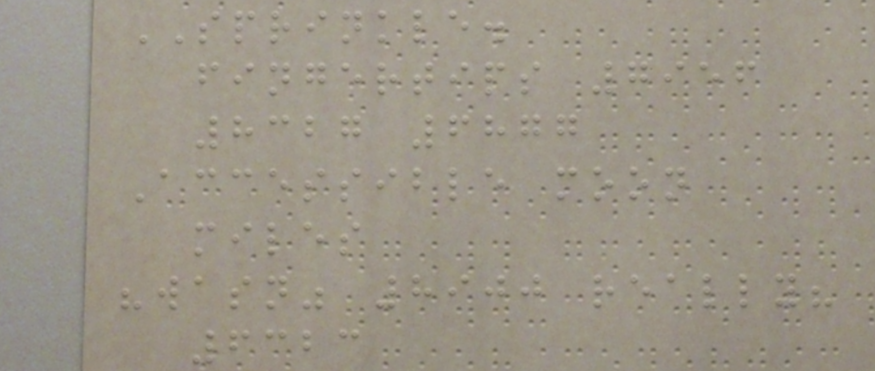SPRINKLE.
fingertips 7956
8327 6877
Accessible moon
miles
"wasn" 8900 really?
6323
